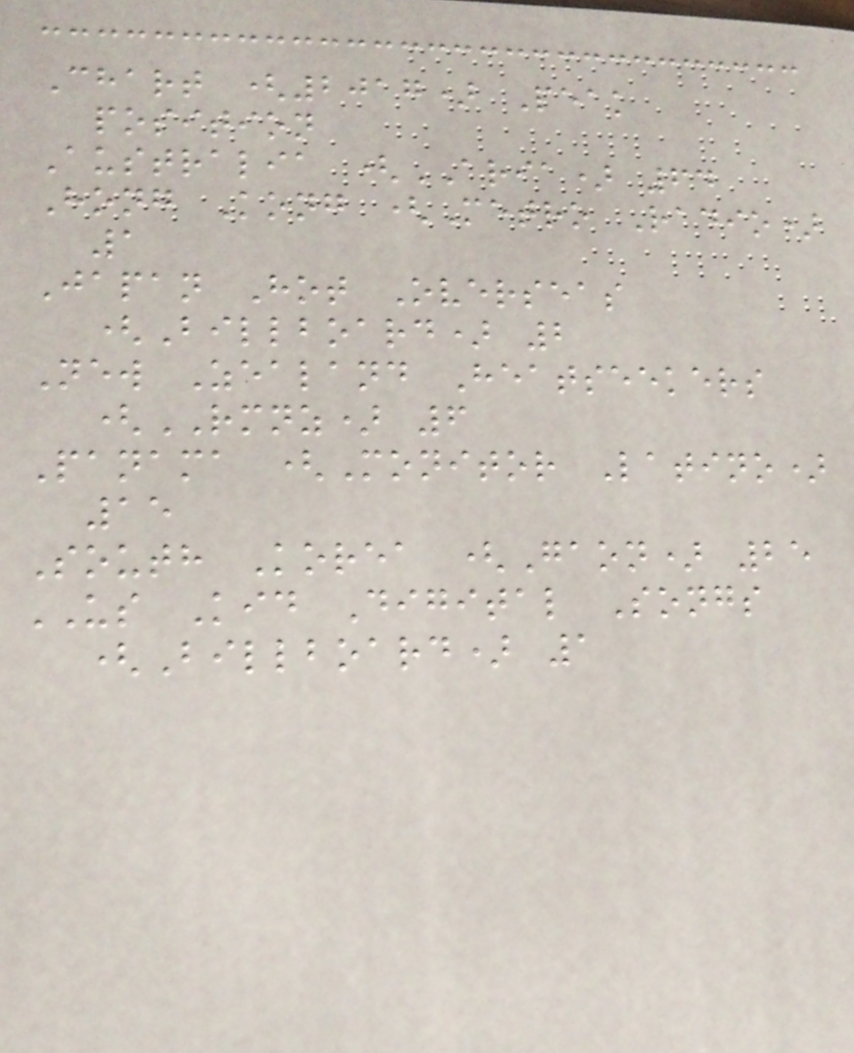Chart (2017) Peak
position
Australia (ARIA) 64
Hong Kong (Metro Radio)
1
Japan Hot Overseas
(Billboard) 2
New Zealand Heatseekers
(RMNZ) 6
Panama (Monitor Latino)
15
South Korea (Gaon) 25
US Kid Digital Songs
(Billboard) 1
